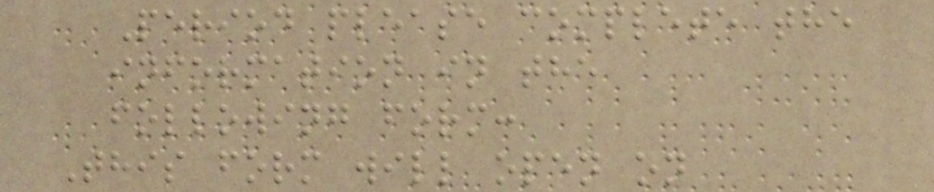Period please complete the
information in the
following form:
This form will open on
